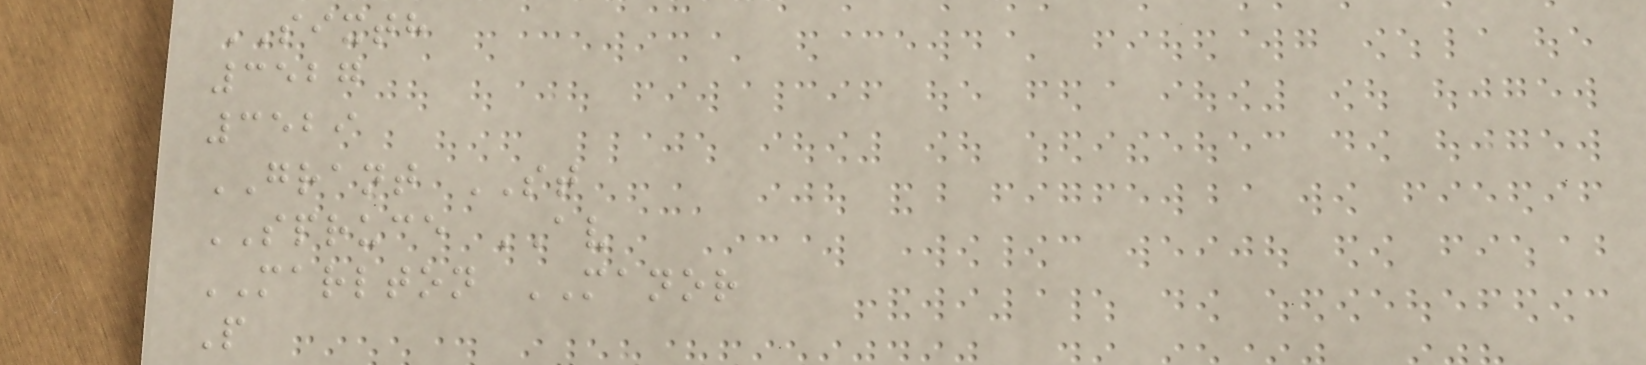SIXTH
3527
3529
GRANT ST
SPRUCE AV
MARLTON MANOR
P
